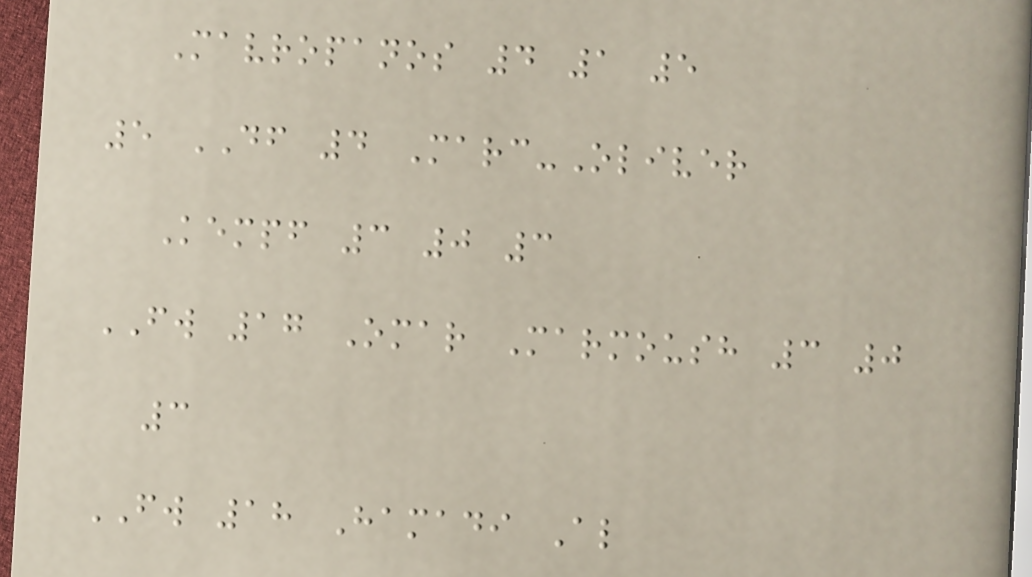Mavropanos 4 1 5
5 DF 4 Marc-Oliver
Kempf 3 0 3
FW 17 Omar Marmoush 3 0
3
FW 18 Hamadi Al
